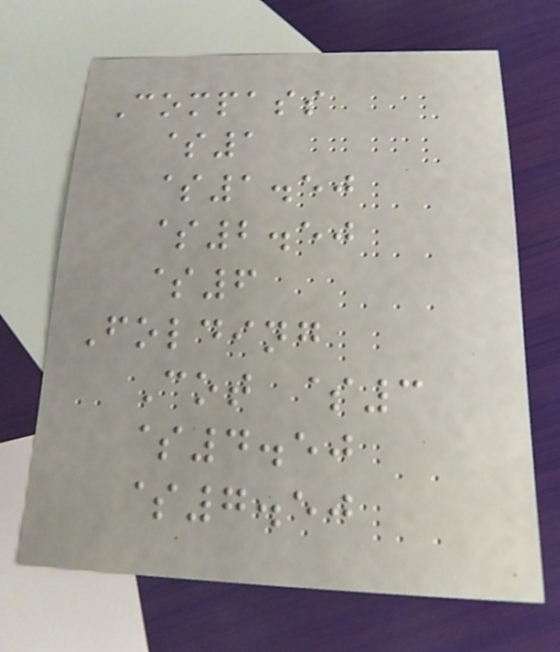Compass
$1
$1.50
$2.50
$6
Folding
Cot $3
$4.50
$7.50
